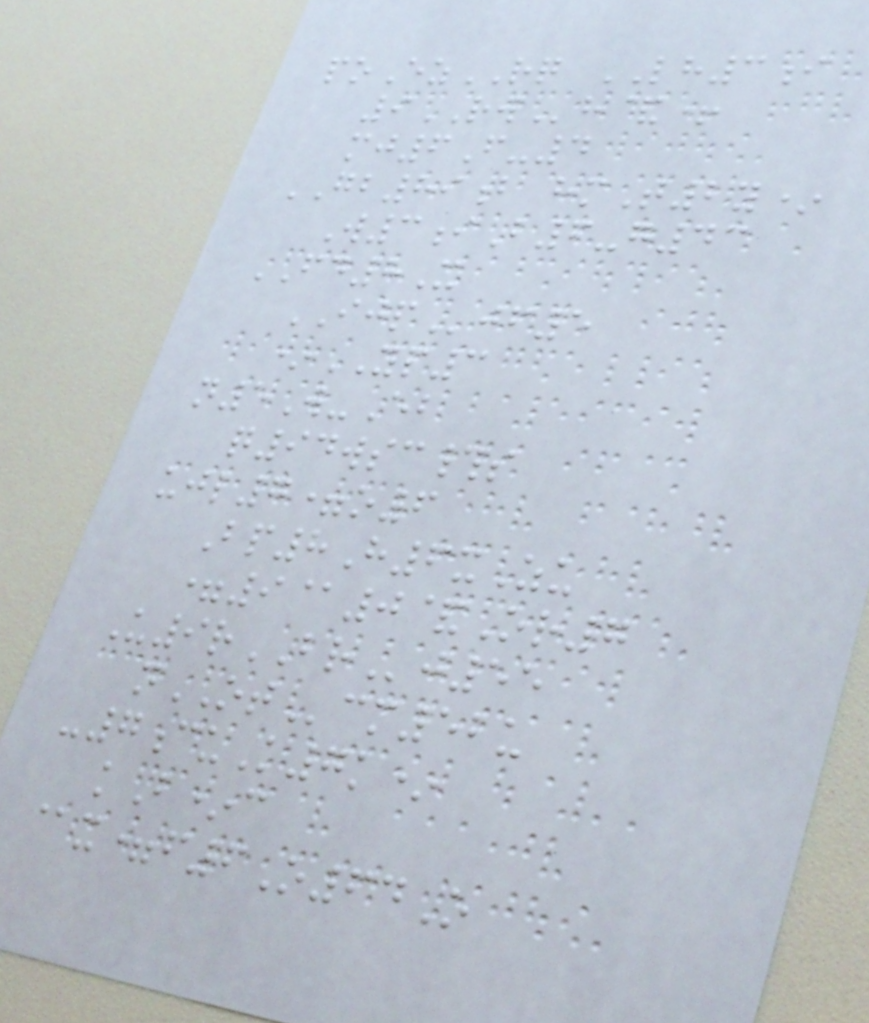poEzRQ LH3i
9RWh&+
mj6F-4
GB89b hmT2y*
W3iB6-g43
FD8X
IJPjf5
*YP3
n5W-Eb
q94wsc#s
ujl7=o6
Bp8H6xZu
=9@0&Or7
U9rBRj55
nOTcm52u
-7cuK7k*
kB*c
@x=f6O64O
